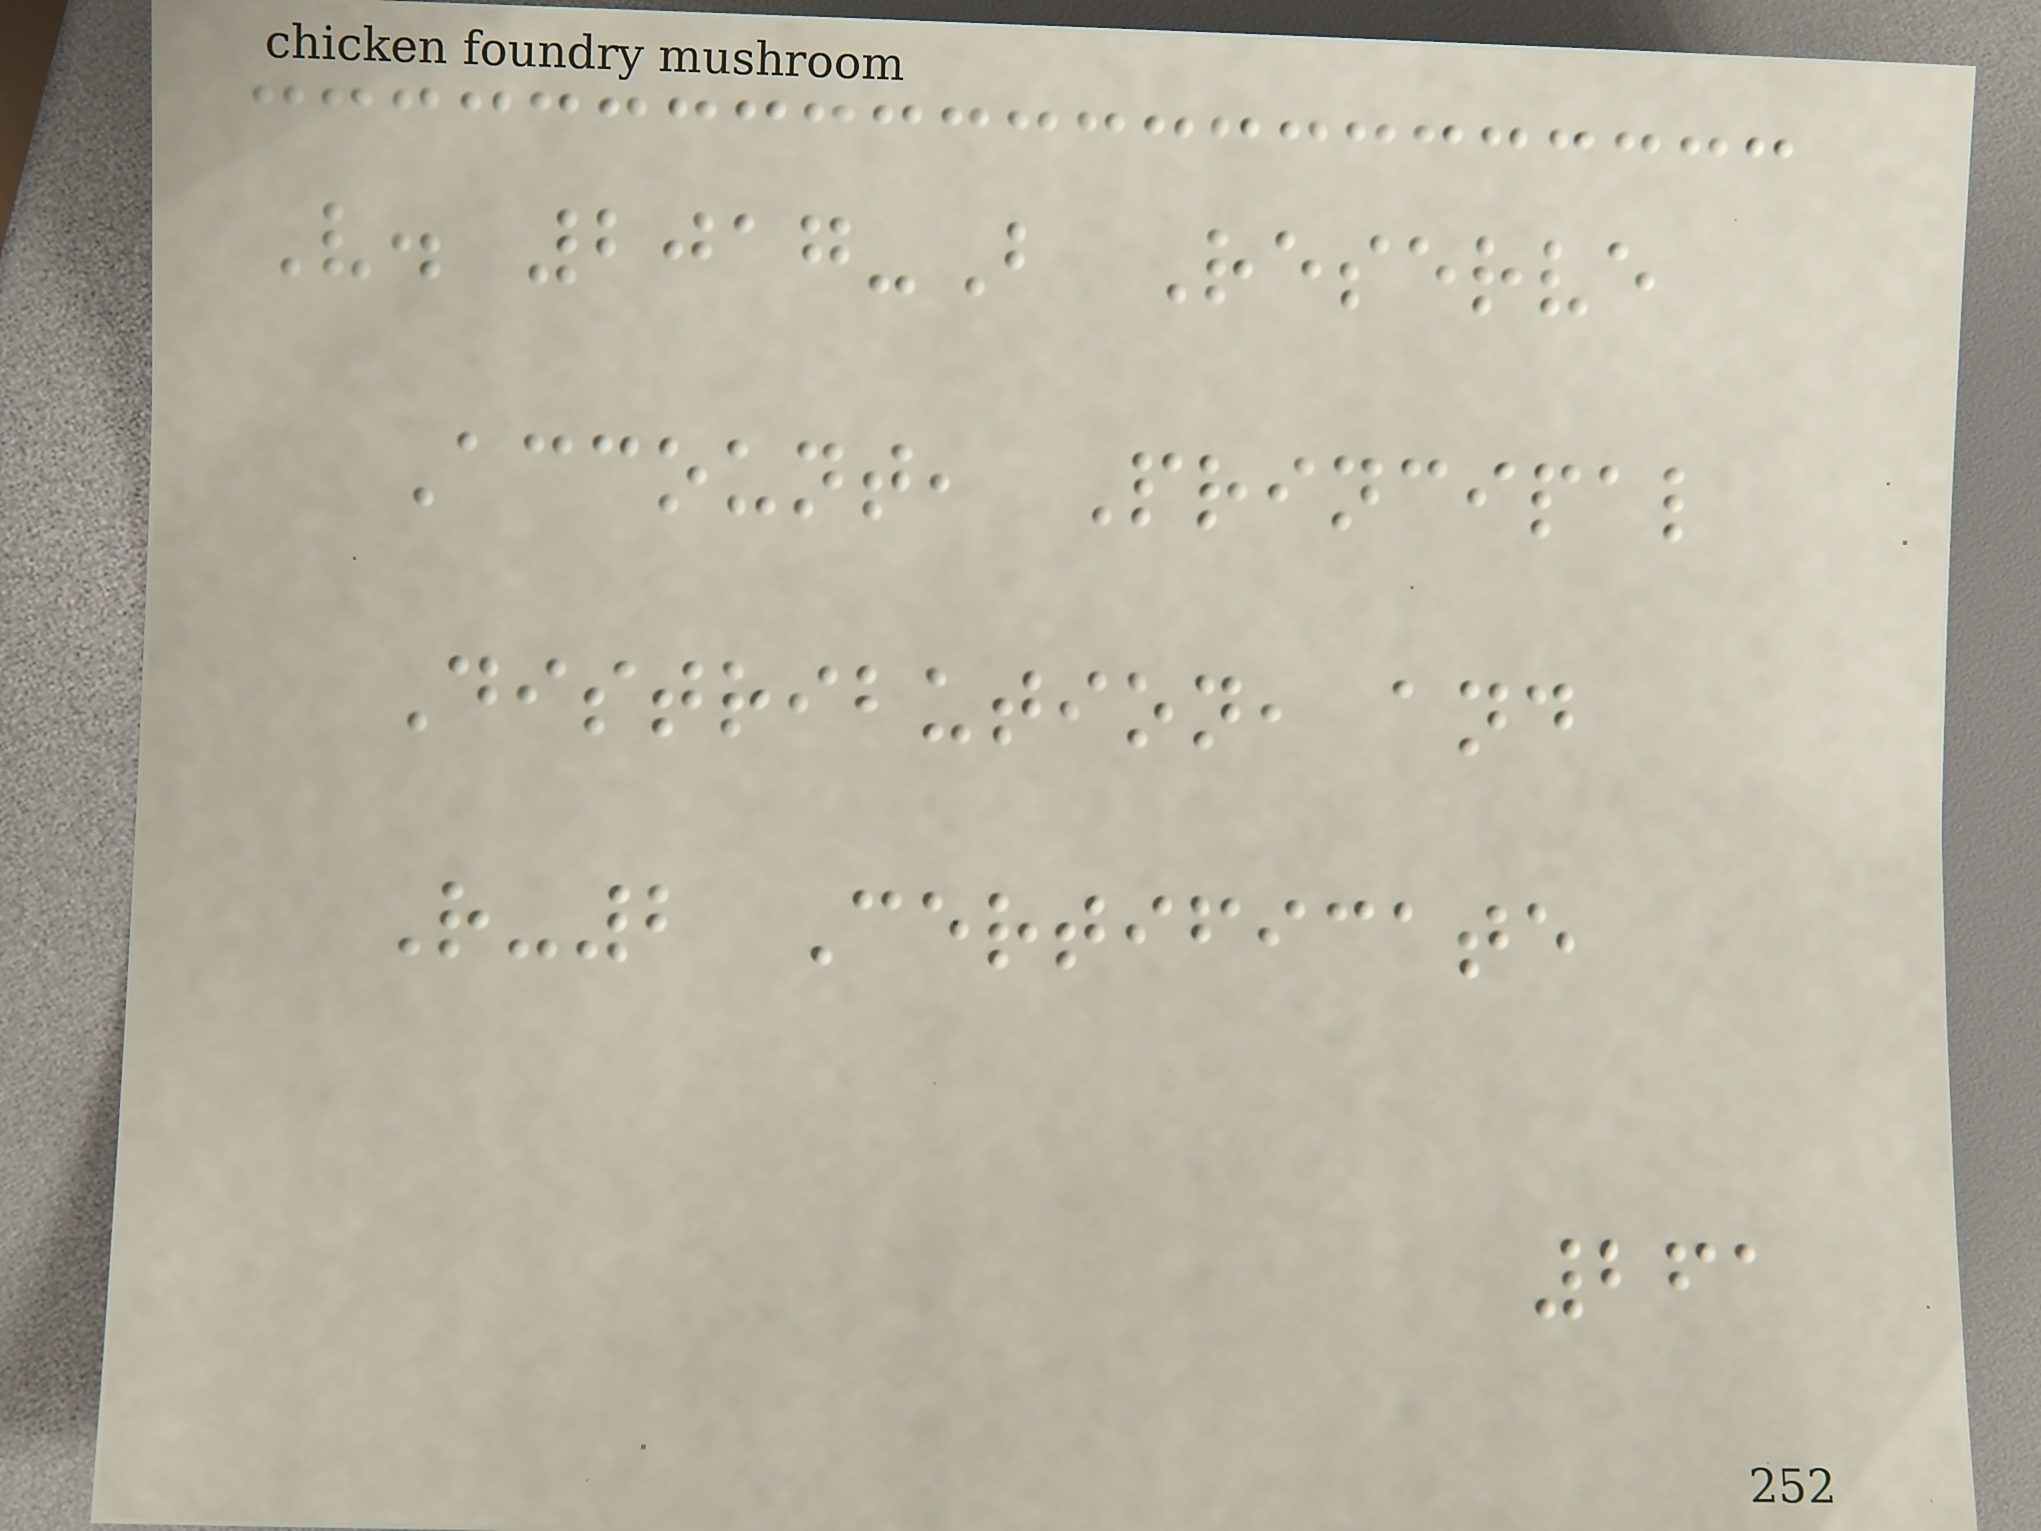V. 2017-B Reserve
Account, Principal
Distribution, and
R-2 Certificate
261
